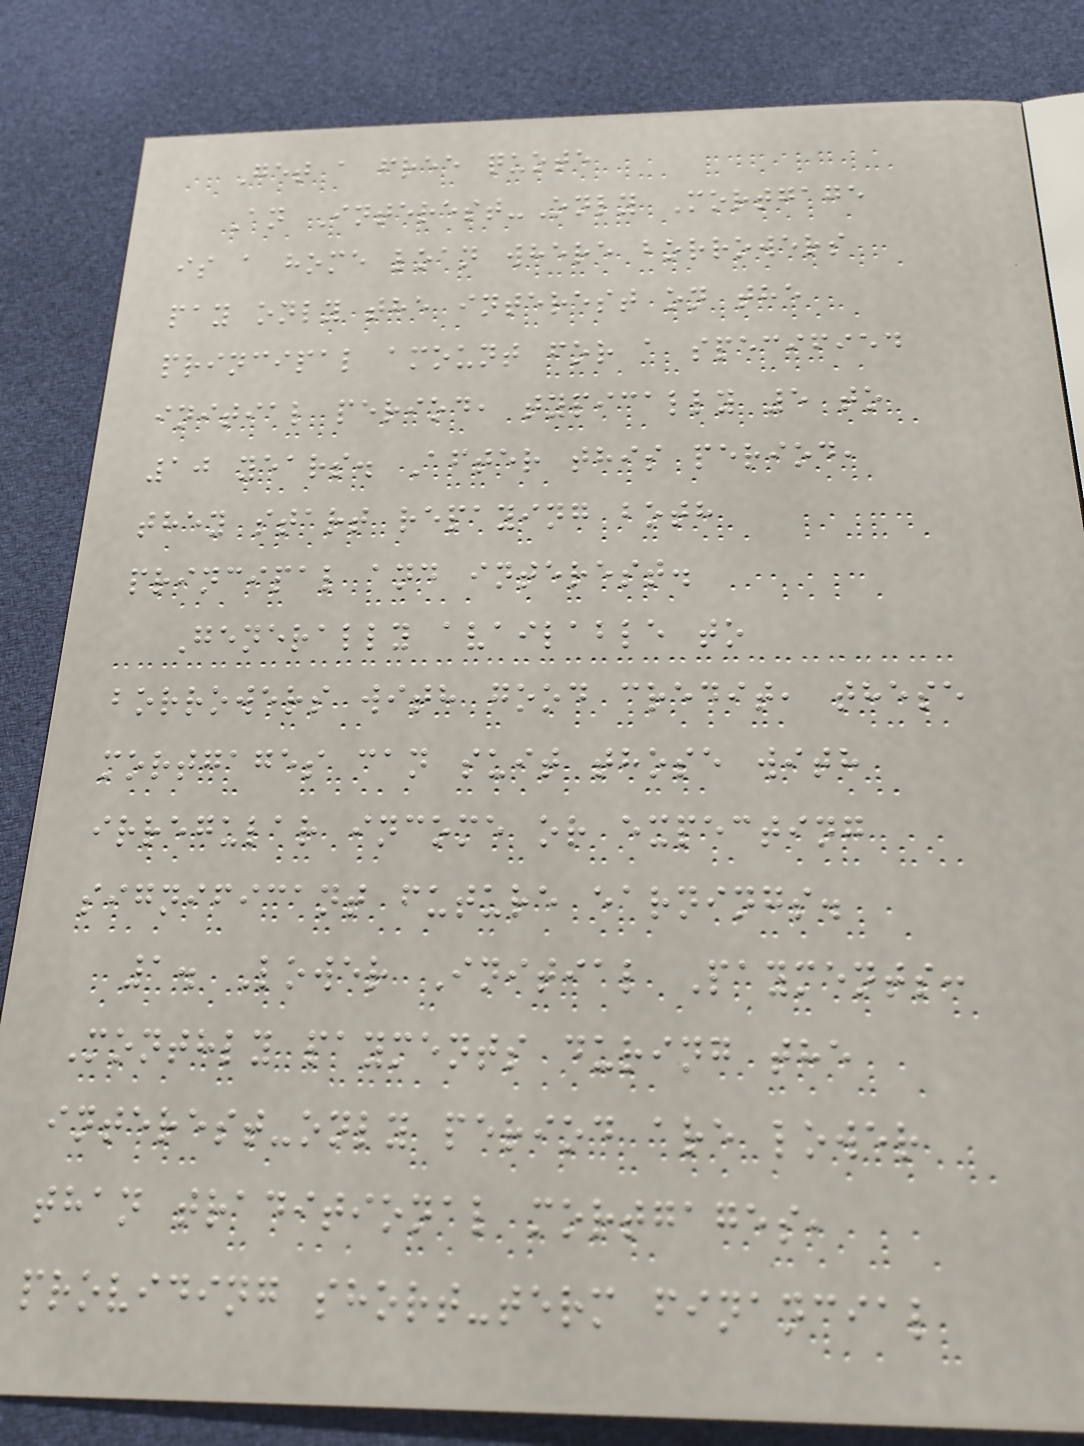Get a free quote
An Interest-Only Mortgage
is a home loan where borrowers
pay only the interest on the
principal amount for a specified
initial period, typically 5 to
10 years. After this period,
they start repaying both
principal and interest.
Generally available to
borrowers with good credit, these
mortgages can suit those with
irregular income or expecting
significant future earnings.
1. Lower Initial Payments:
Monthly payments during the
interest-only period are lower
than traditional mortgages,
providing short-term financial
